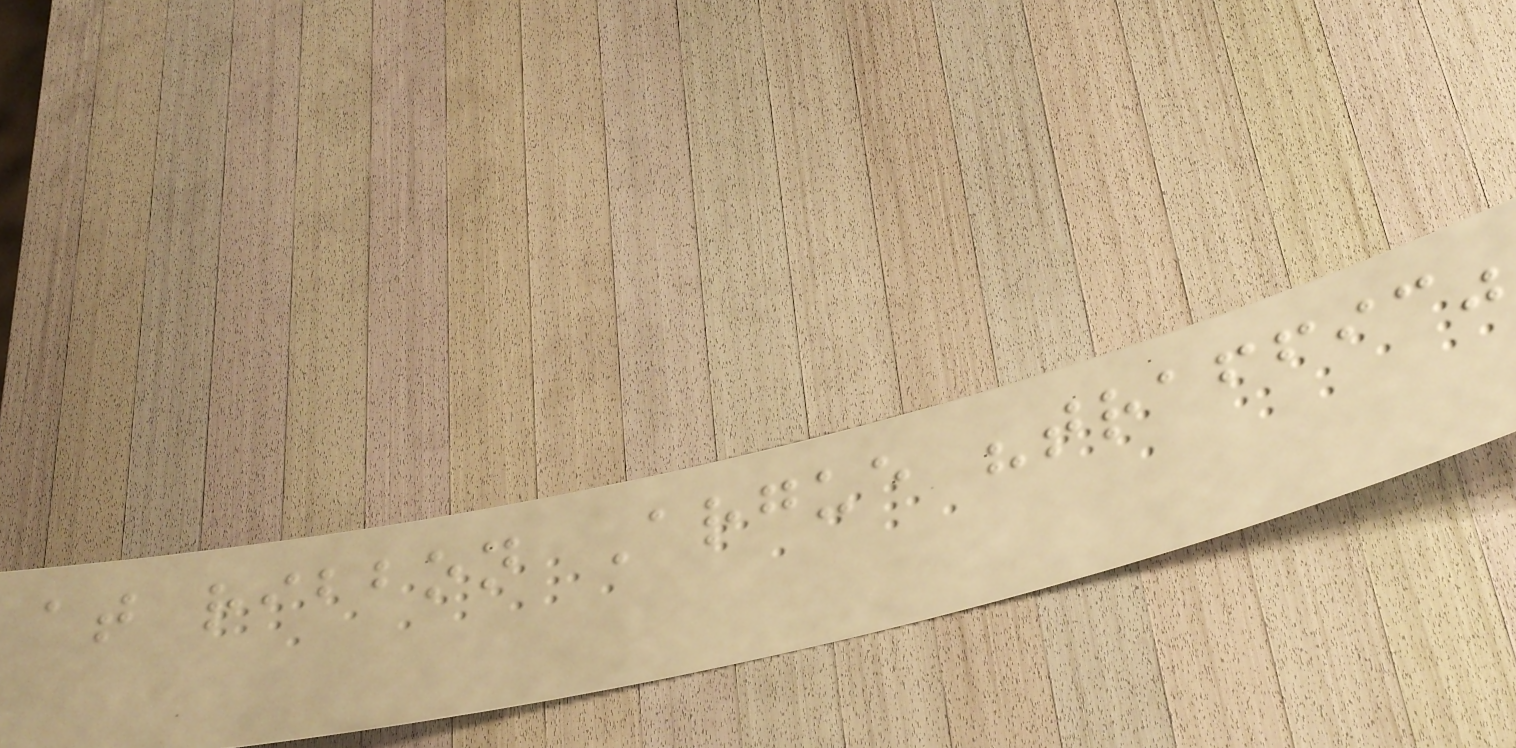at ribbon Argue "traffic"
